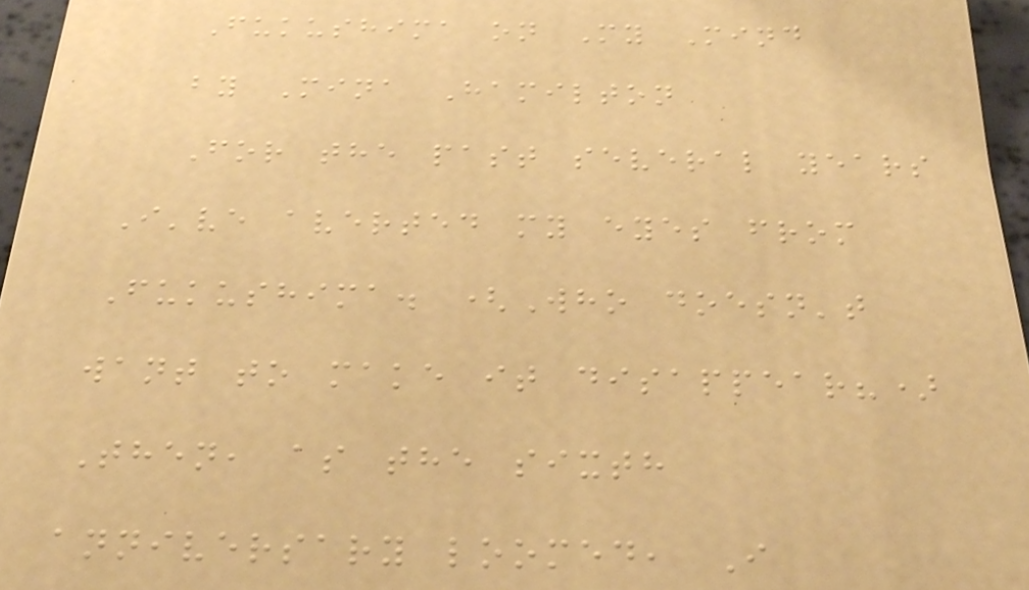Fukushima on My Mind
by Mina Hamilton
For the past several years
I've averted my eyes from
Fukushima. (Who doesn't
want to make it disappear?)
Then, as the sixth
anniversary loomed, I
